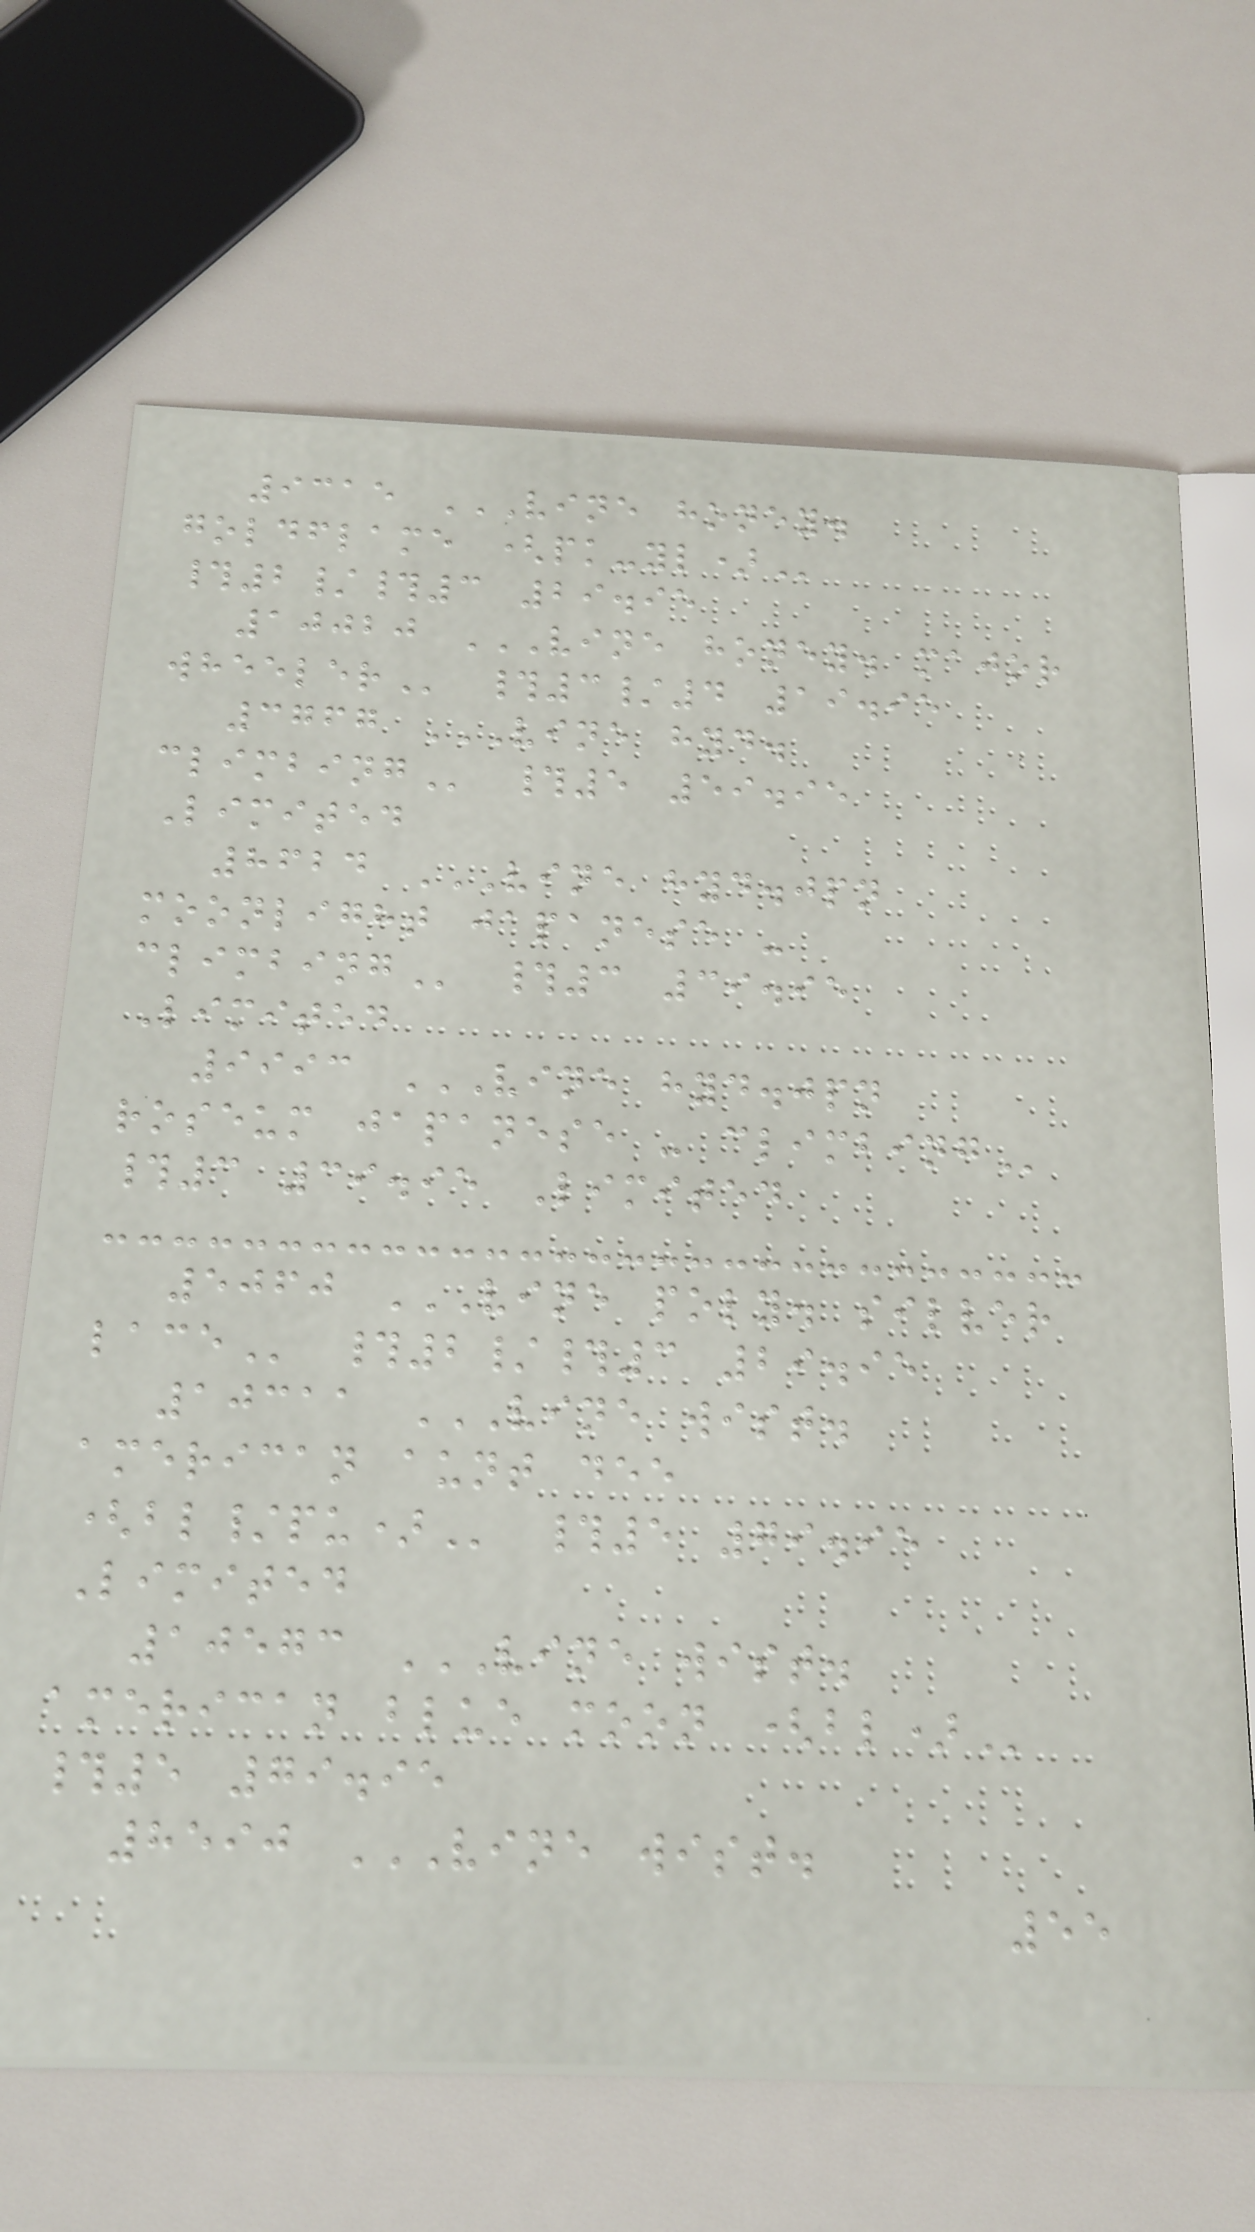9315 VINE HONEY.
GOLDFLAME (PK-YL)
#2/#3 29.95
10020 VINE HONEY. MAJOR
WHEELER #3/4 19.95
3767 VINE HYD.
CLIMBING #5 59.95
Limited
8624 VINE HYD.JPN
MOONLIGHT JAPANESE -
CLIMBING #3 39.95
Limited
9993 VINE HYD.JPN
ROSEUM JAPANESE - CLIMBING
#3 39.95 Limited
5060 VINE POLY. SILVER
LACE #2/#3 29.95
10311 VINE WIST.
AMERICAN AUNT DEE
(BL/PU) #5 79.95
Limited
10573 VINE WIST.
AMERICAN BLUE MOON (BL)
#5 79.95
8590 VINE WIST.
55
